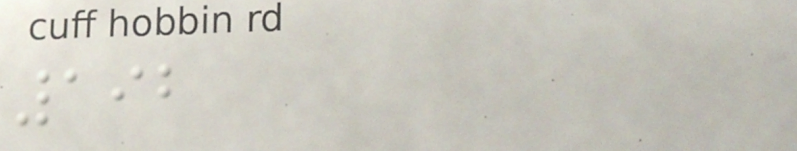192
